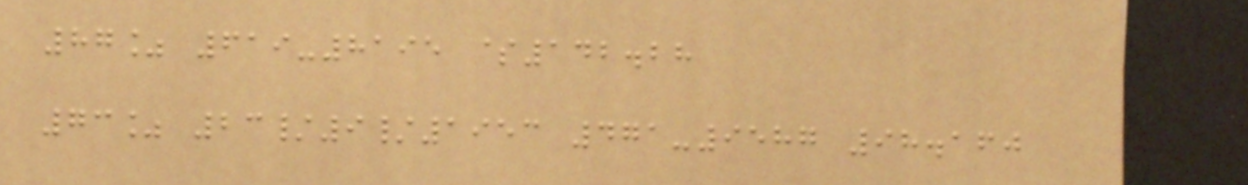87% 619-8195 $142.28
73% 23/9/1953 471-9587 98.160
